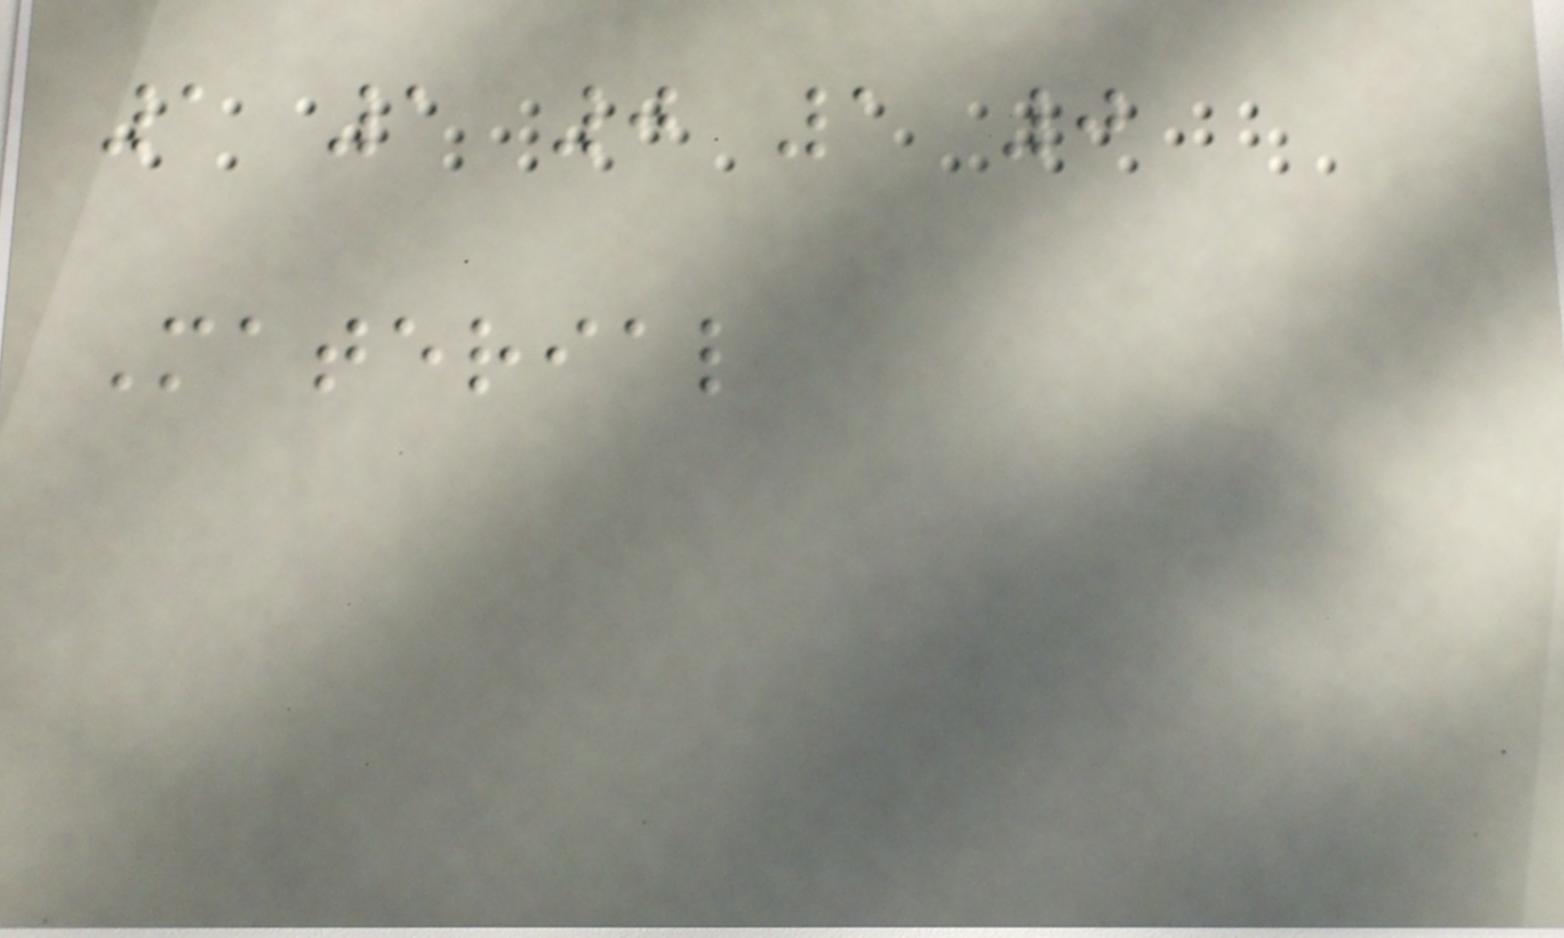1 1 0 1 0
Material
